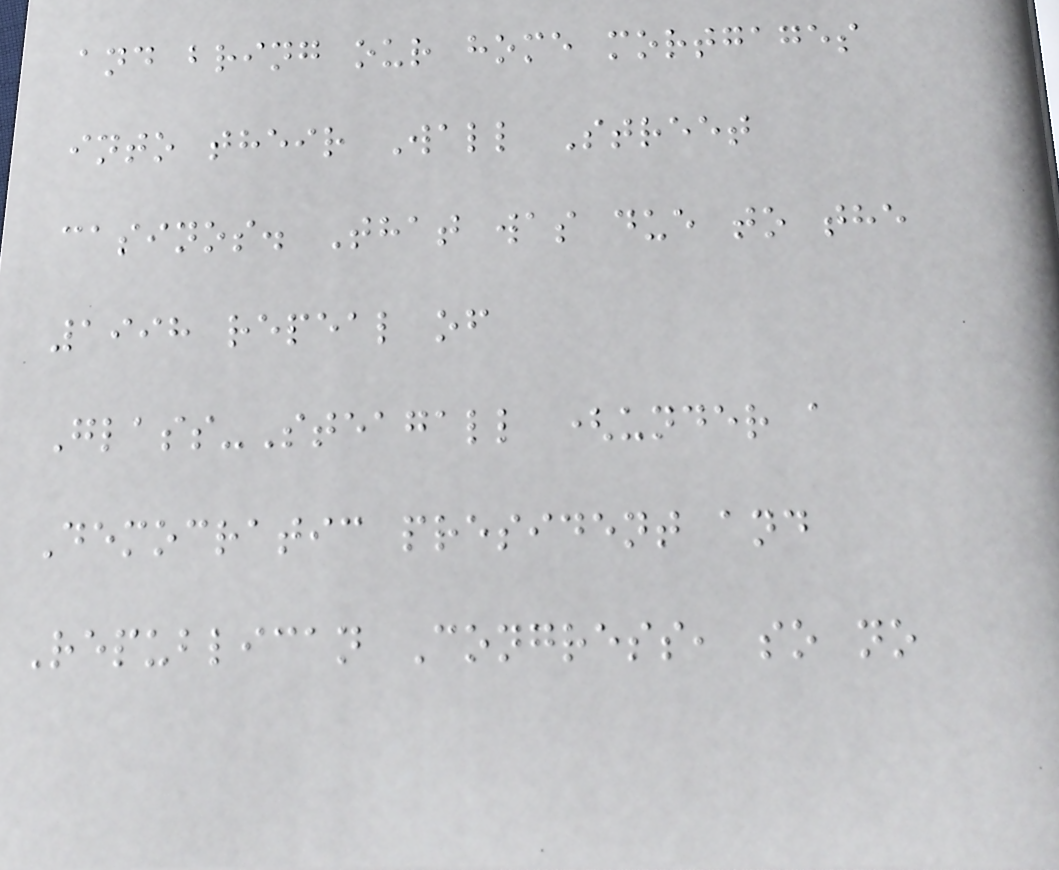and bring our home mortgages
into their Wall Street
casinos. That was due to the
1998 repeal of
Glass-Steagall (under a
Democratic president and
Republican Congress, so no
